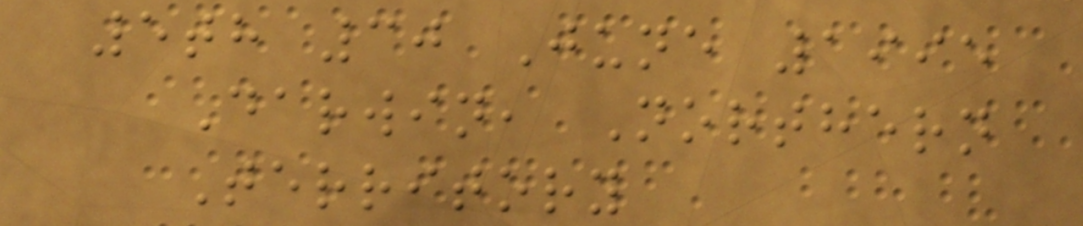5th 30 June 1995
Darwin, Northern
Territory
